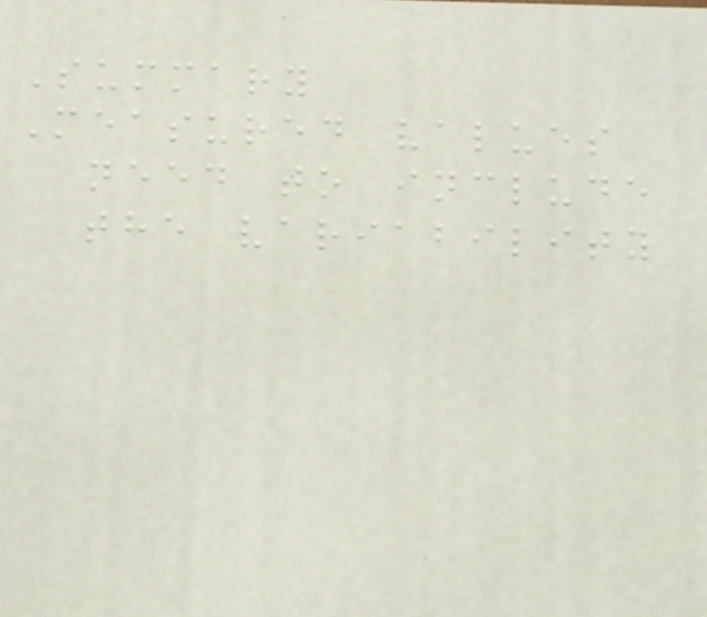Summary
Measured values
need to include
the variability
